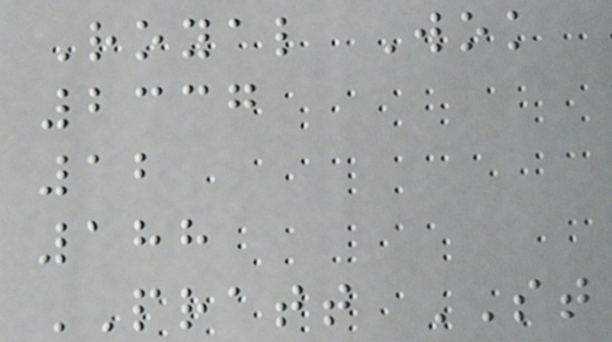Royal Wok
2337
12
188
PRATT ST
